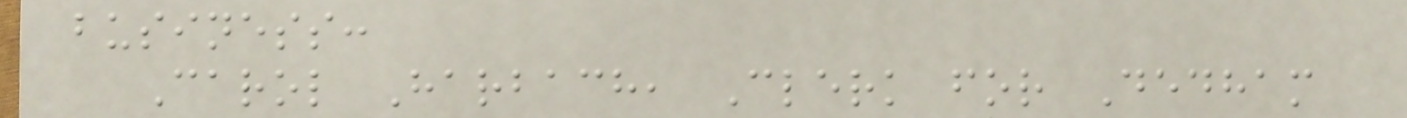business:
Carol Harbach, Clerk for Dedham
